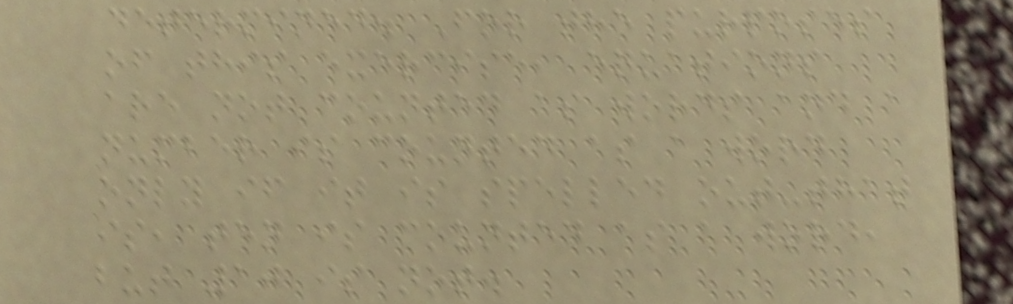determined. For the purposes
of this exercise, equations
are not counted as words and a
number is counted as a word
only if it is spelled out-that
is, ten is counted as a word,
but 10 is not.
